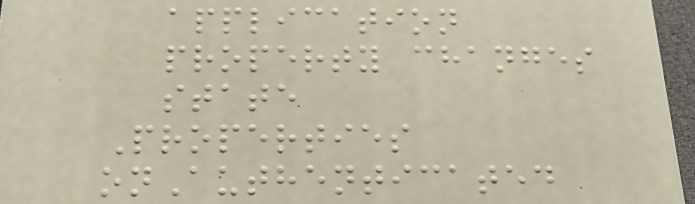application
property changes
state
Properties
onAuthenticated
